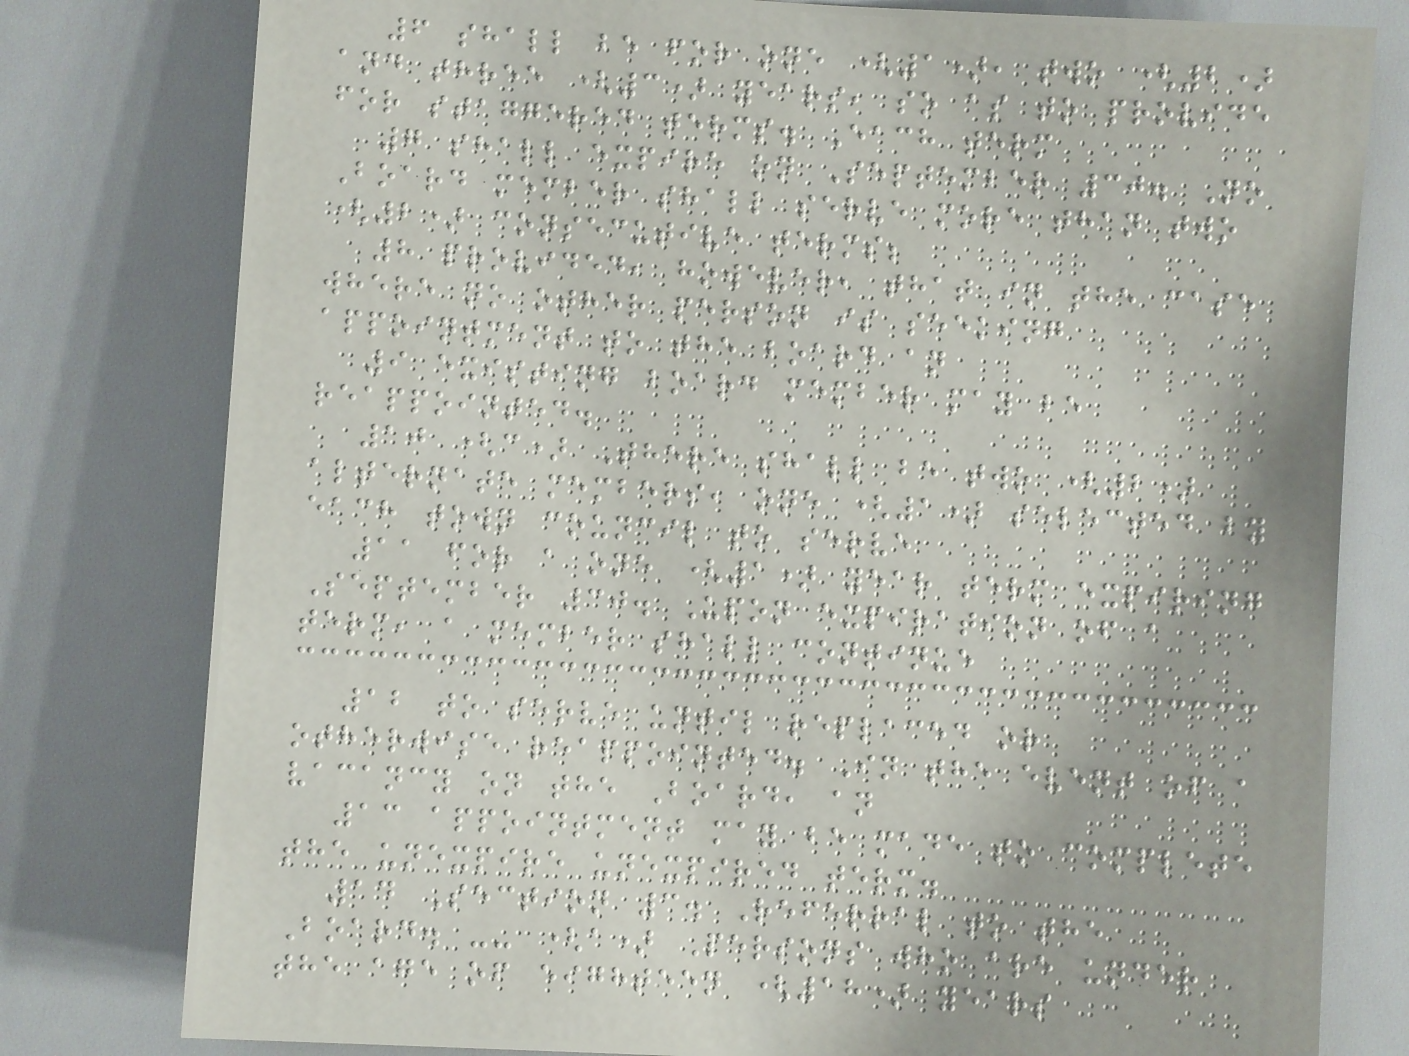6 shall be for one (1), two (2)
and three (3) years, so as to provide
for staggered terms. Each term
7 shall expire on September 30. No
Board member shall serve more than two
(2) consecutive terms;
8 provided, however, that in the case
where no other person is seeking
appointment to the board an
9 existing board member may be
reappointed.
10 (c) There shall be two (2)
alternate members, one (1) selected by
each town council to serve
11 for a one (1) year term expiring
September 30. Upon expiration of a
term, a member shall continue
12 to serve until replaced or
otherwise reappointed. In the event of a
vacancy on the Board, an
13 appointment may be made to complete
the unexpire unexpired term.
14 Section 3. Referral to the
Board. -- (a) Persons who are under
the age of eighteen (18) years
